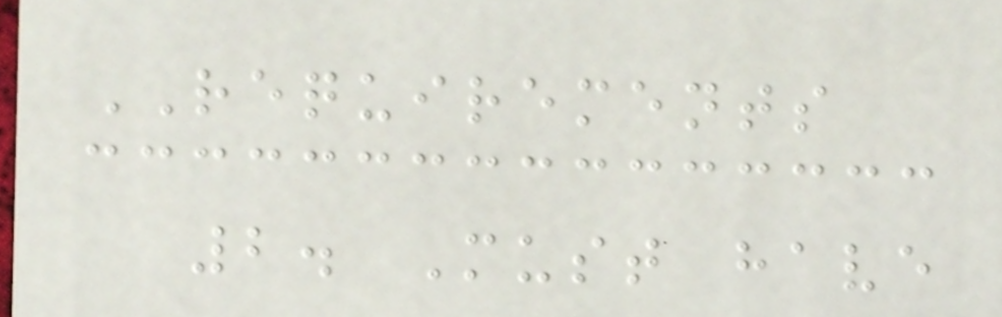REQUIREMENTS
2. Must have
